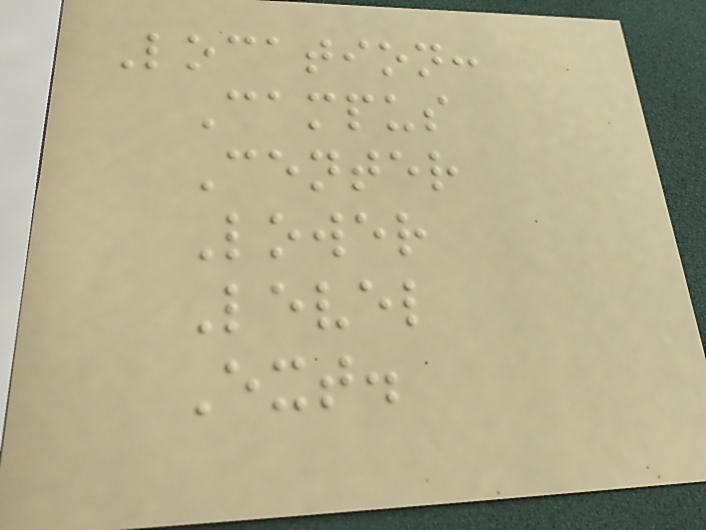Location:
Campus
Center
Lower
Level
Ext.
